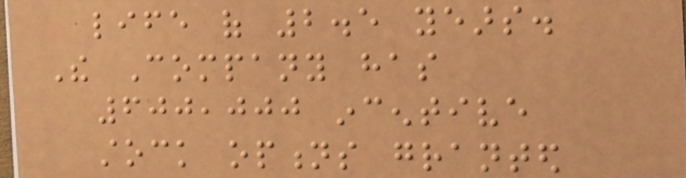life of 2.5 years.
The Company has
600,000 incentive
stock options granted
